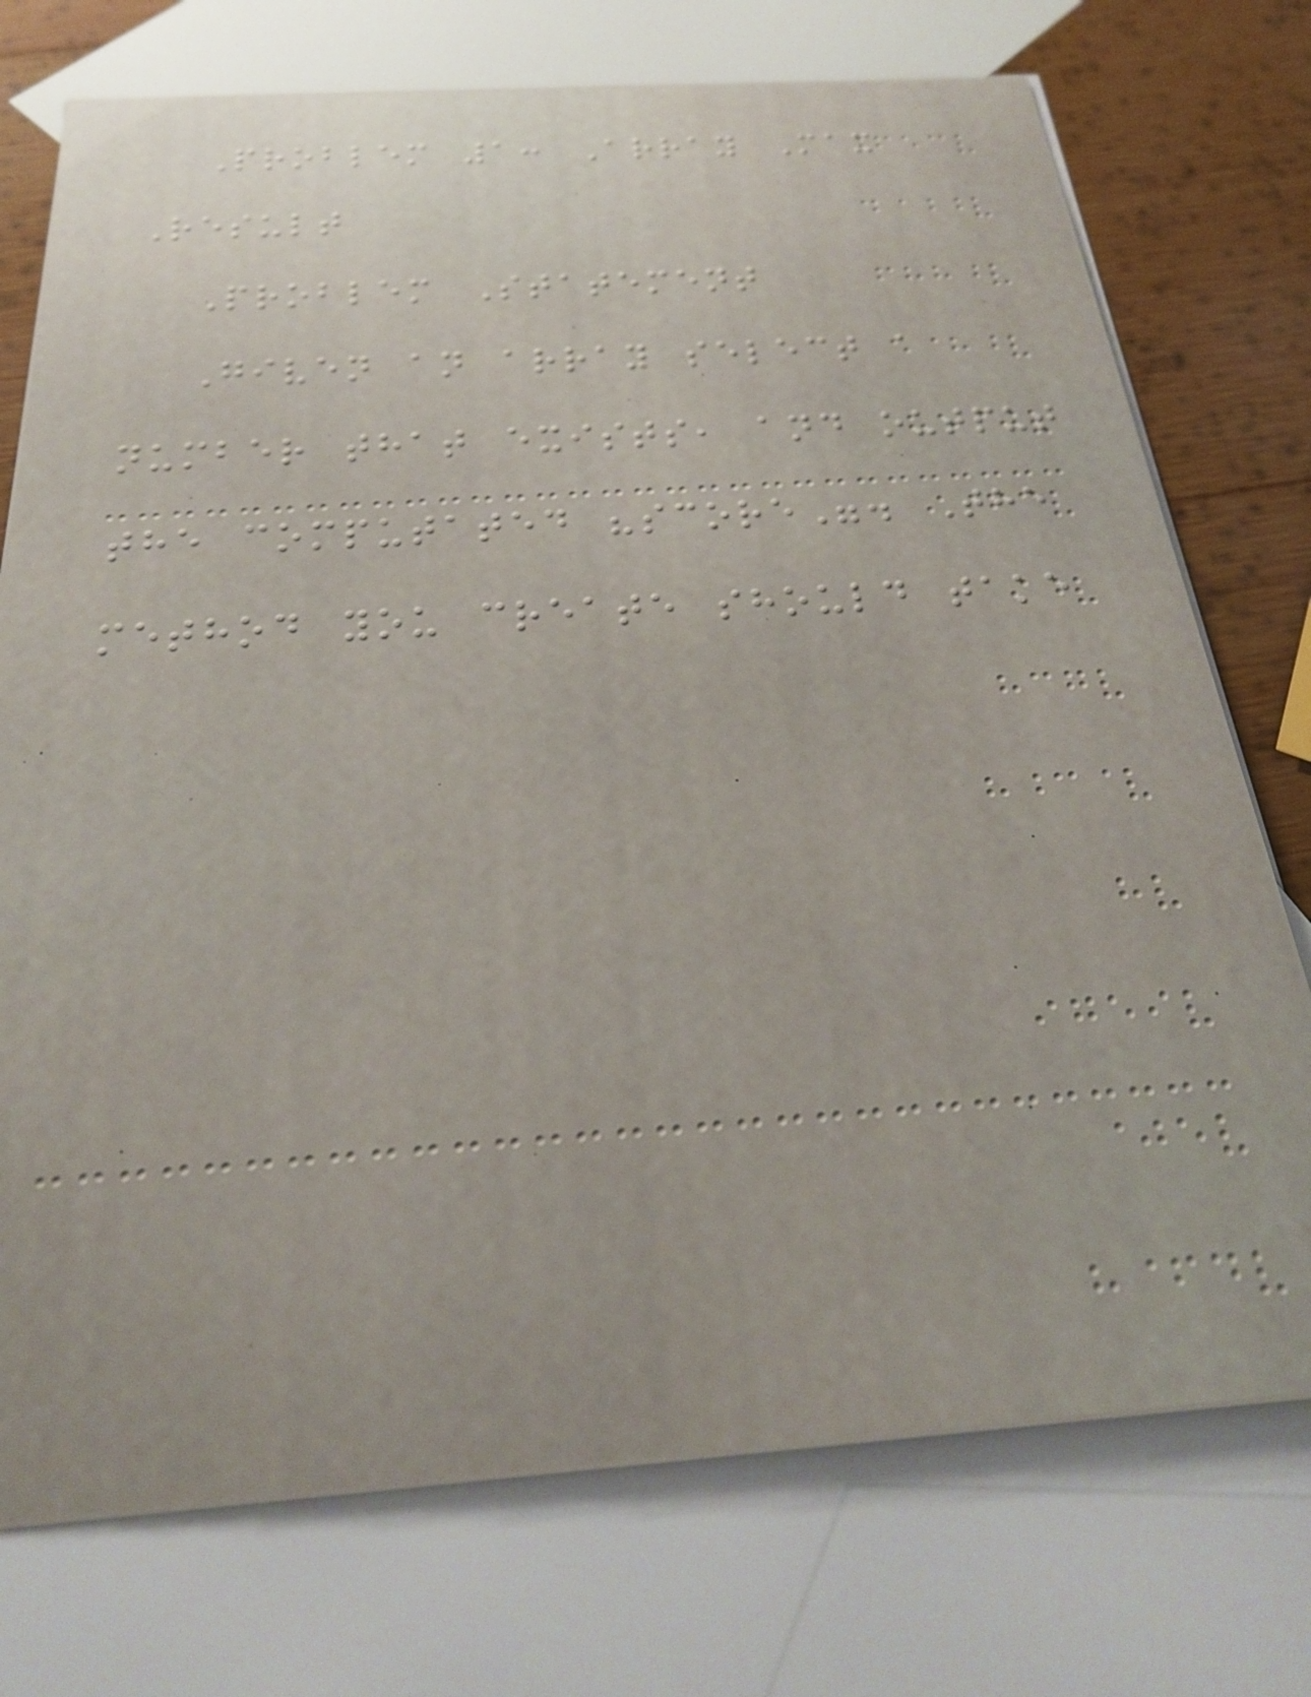Problem 1: Array Max
Result
Problem Statement
Given an array select a
number that exists, and output
the computated "score". The
method you create should take
